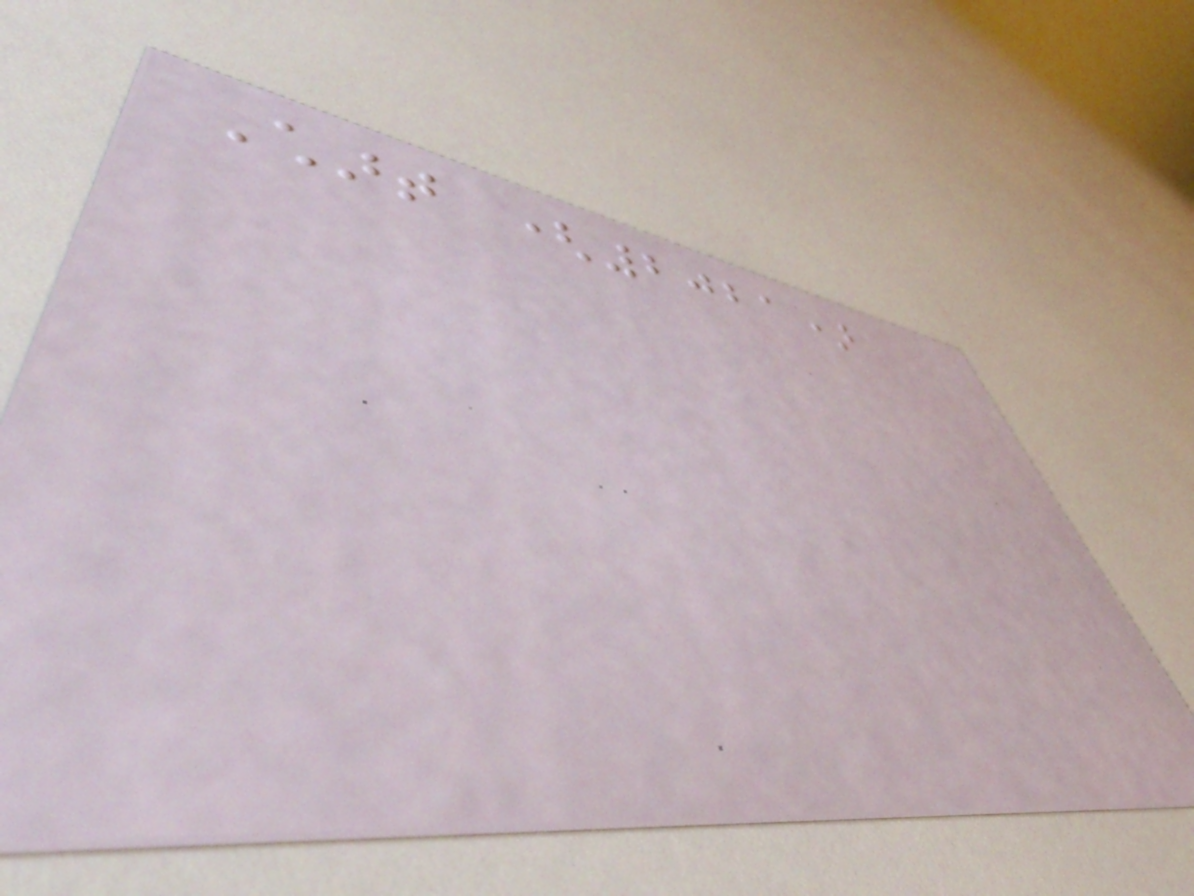Chart (2021)
